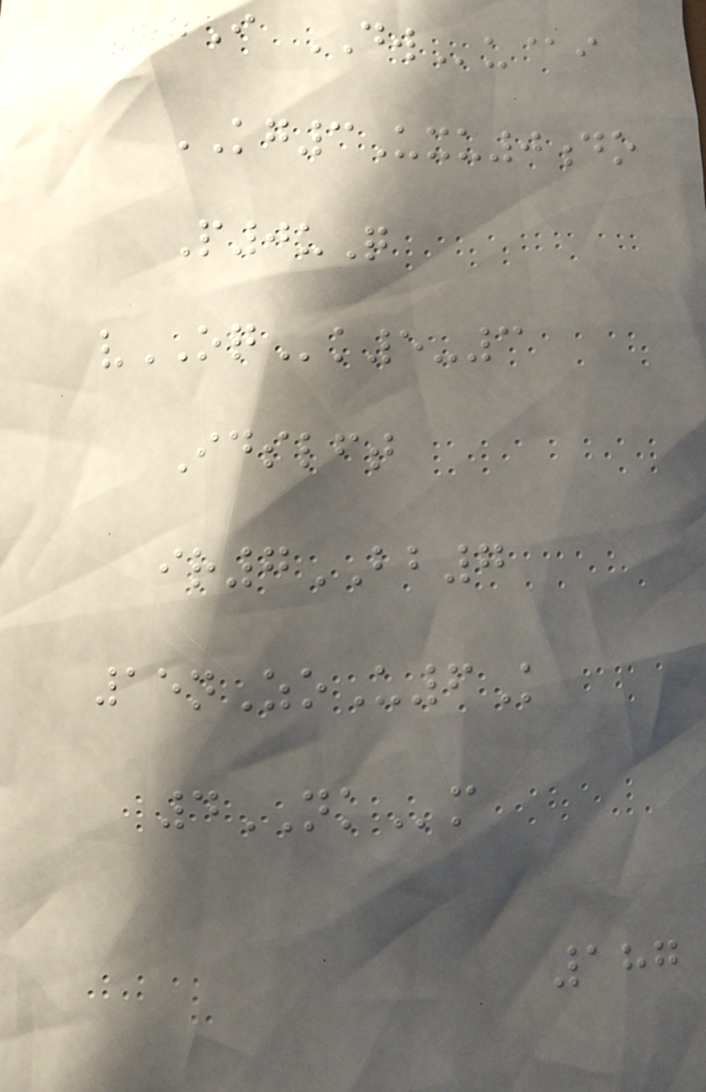ZzI DWu@i
KG3Uxu0do
P0uQ
vOQk5-3
Idslft
ir7BB7
15nZoU6K
4NKm
187
